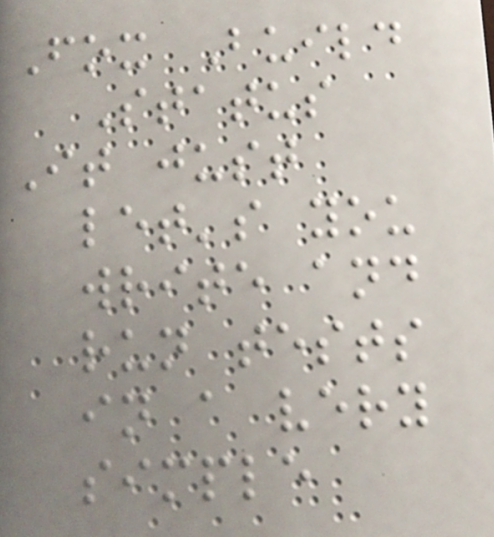Fox Build
Status
It just
let's you
write and
run tests
in a very
simple
